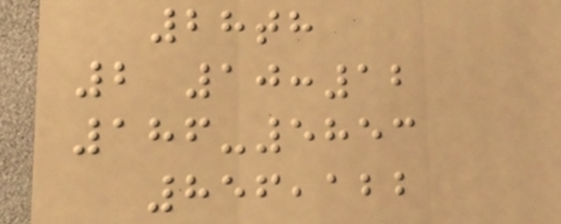28th
2 10:12
186-5853
856,122
